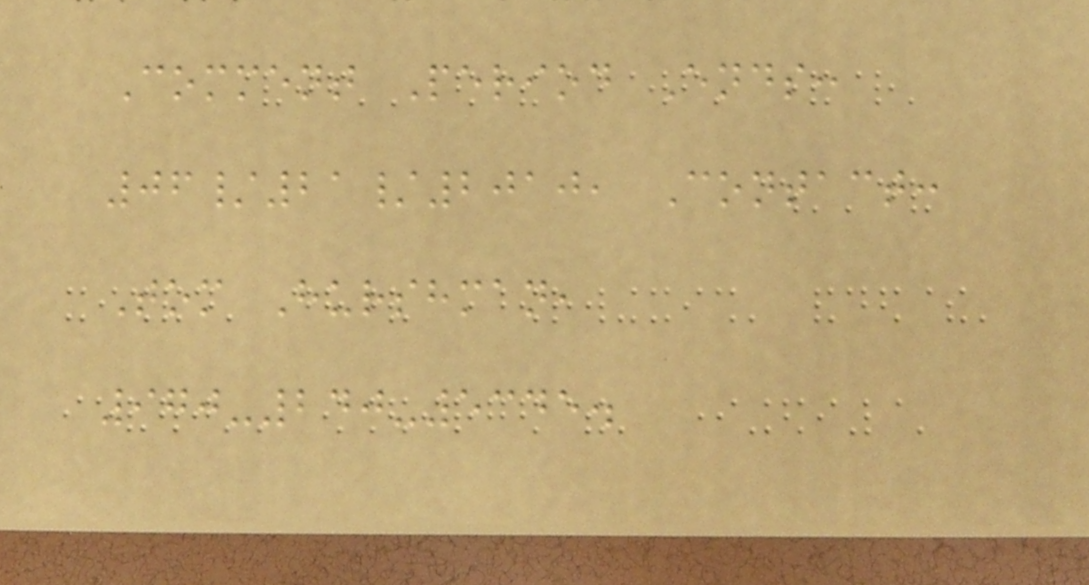Comment Period Ends:
06/21/2010, Contact:
Tom Hurshman,
970-240-5345.
